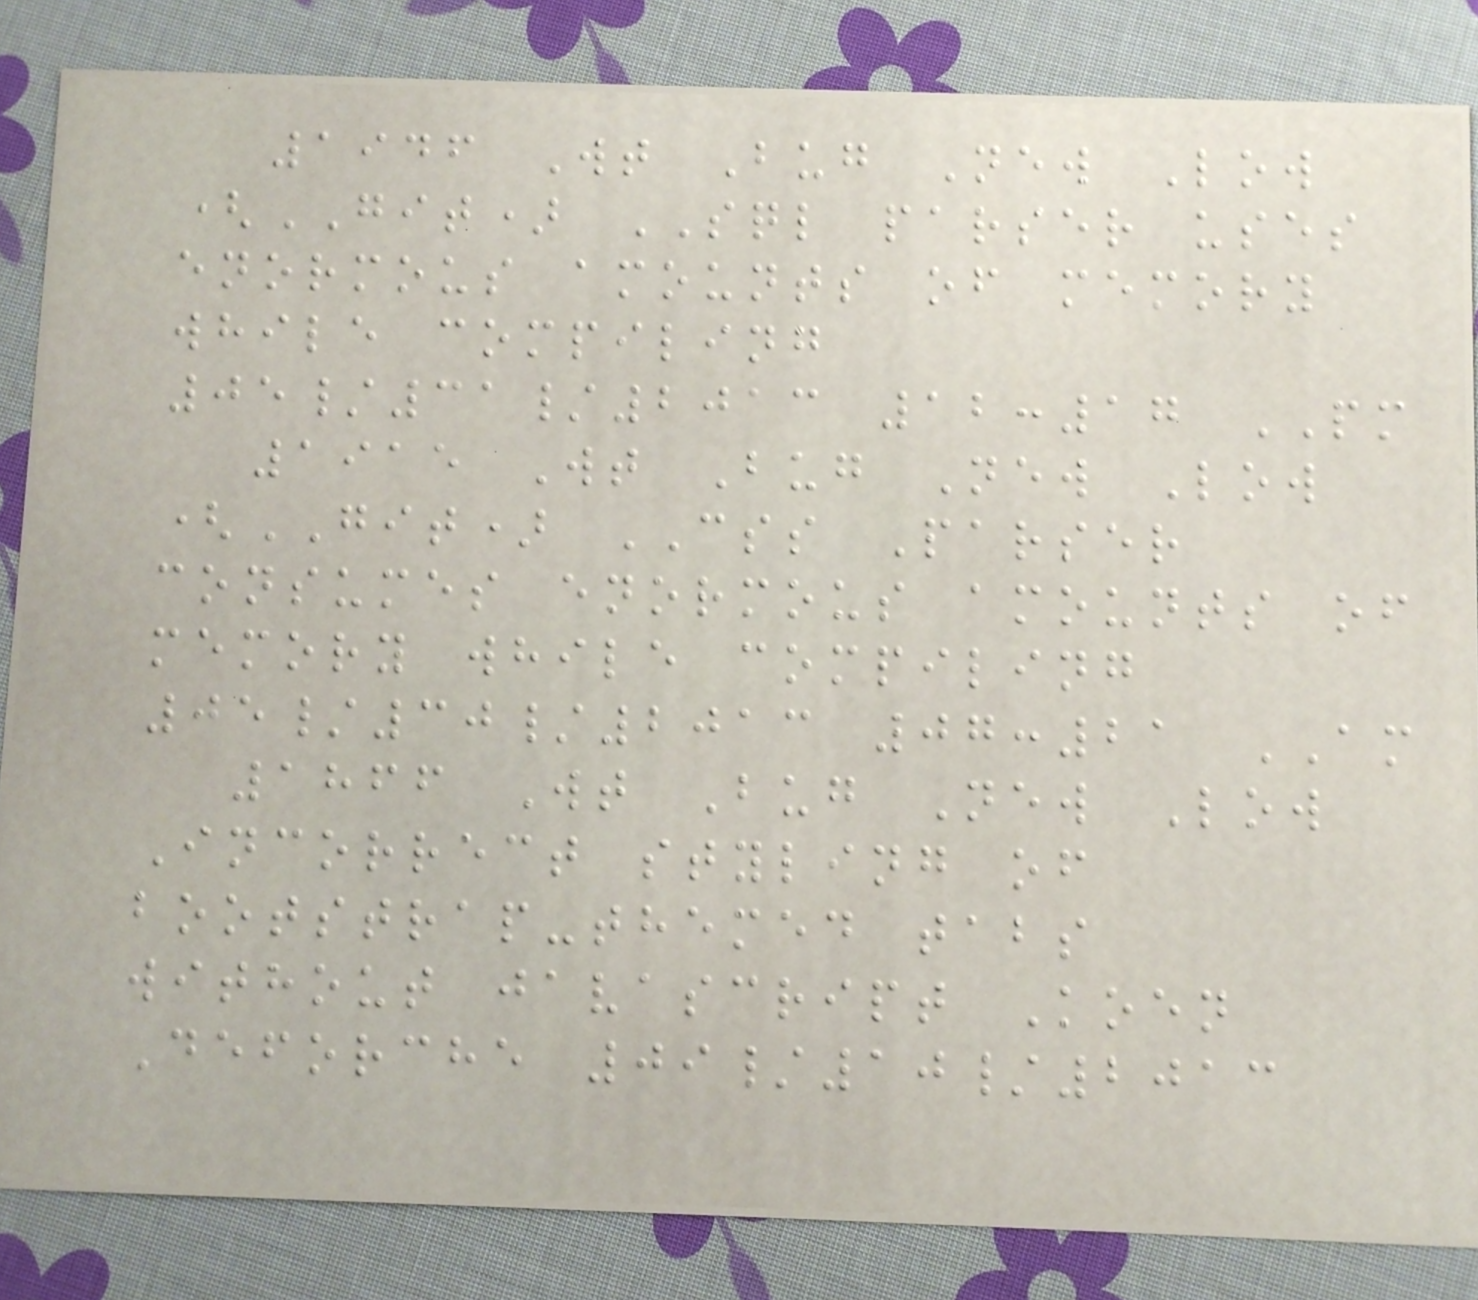1946 Wt Bug New Low
(GIT) SQL parser uses
enormous amounts of memory
while compiling
05/31/2013 12:17 PM
1915 Wt Bug New Low
(GIT) CSS Parser
consumes enormous amounts of
memory while compiling
05/30/2013 07:21 AM
1866 Wt Bug New Low
Incorrect styling of
bootstrap-themed tabs
without javascript Koen
Deforche 09/10/2013
